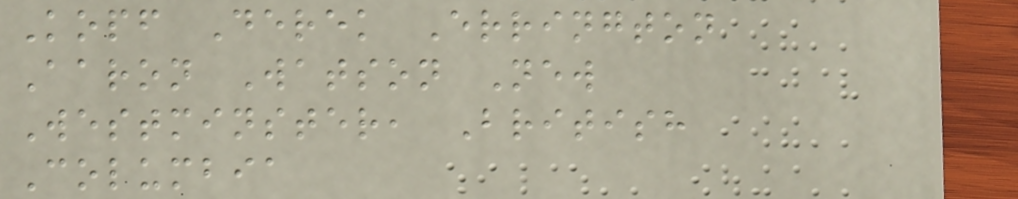Kopf Derek Errington
Aaron Watson New
Westminster, British
Columbia
